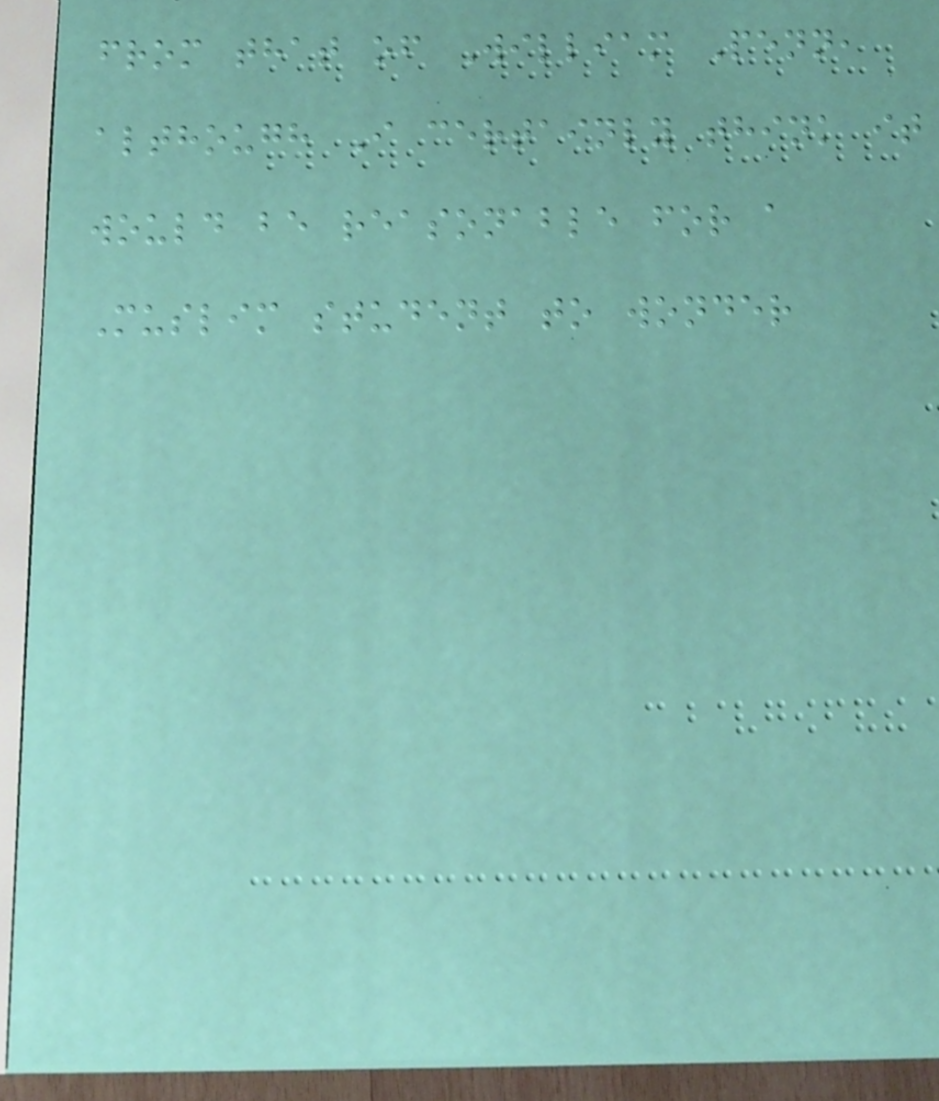from that of William Penn,
although I certainly think it
would be reasonable for a
Muslim student to wonder
